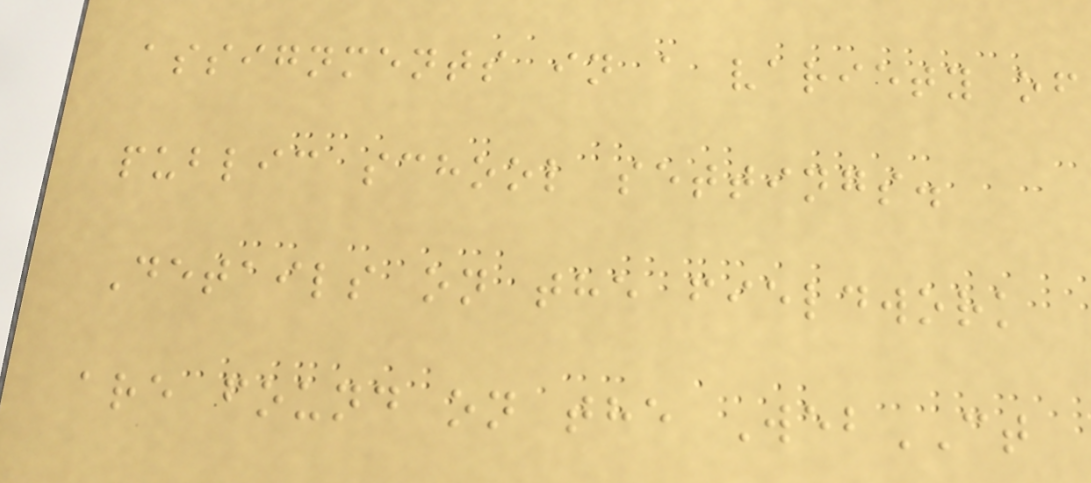assignments in a variety of
public school settings.
Details on the fieldwork
are found on the WebCT
